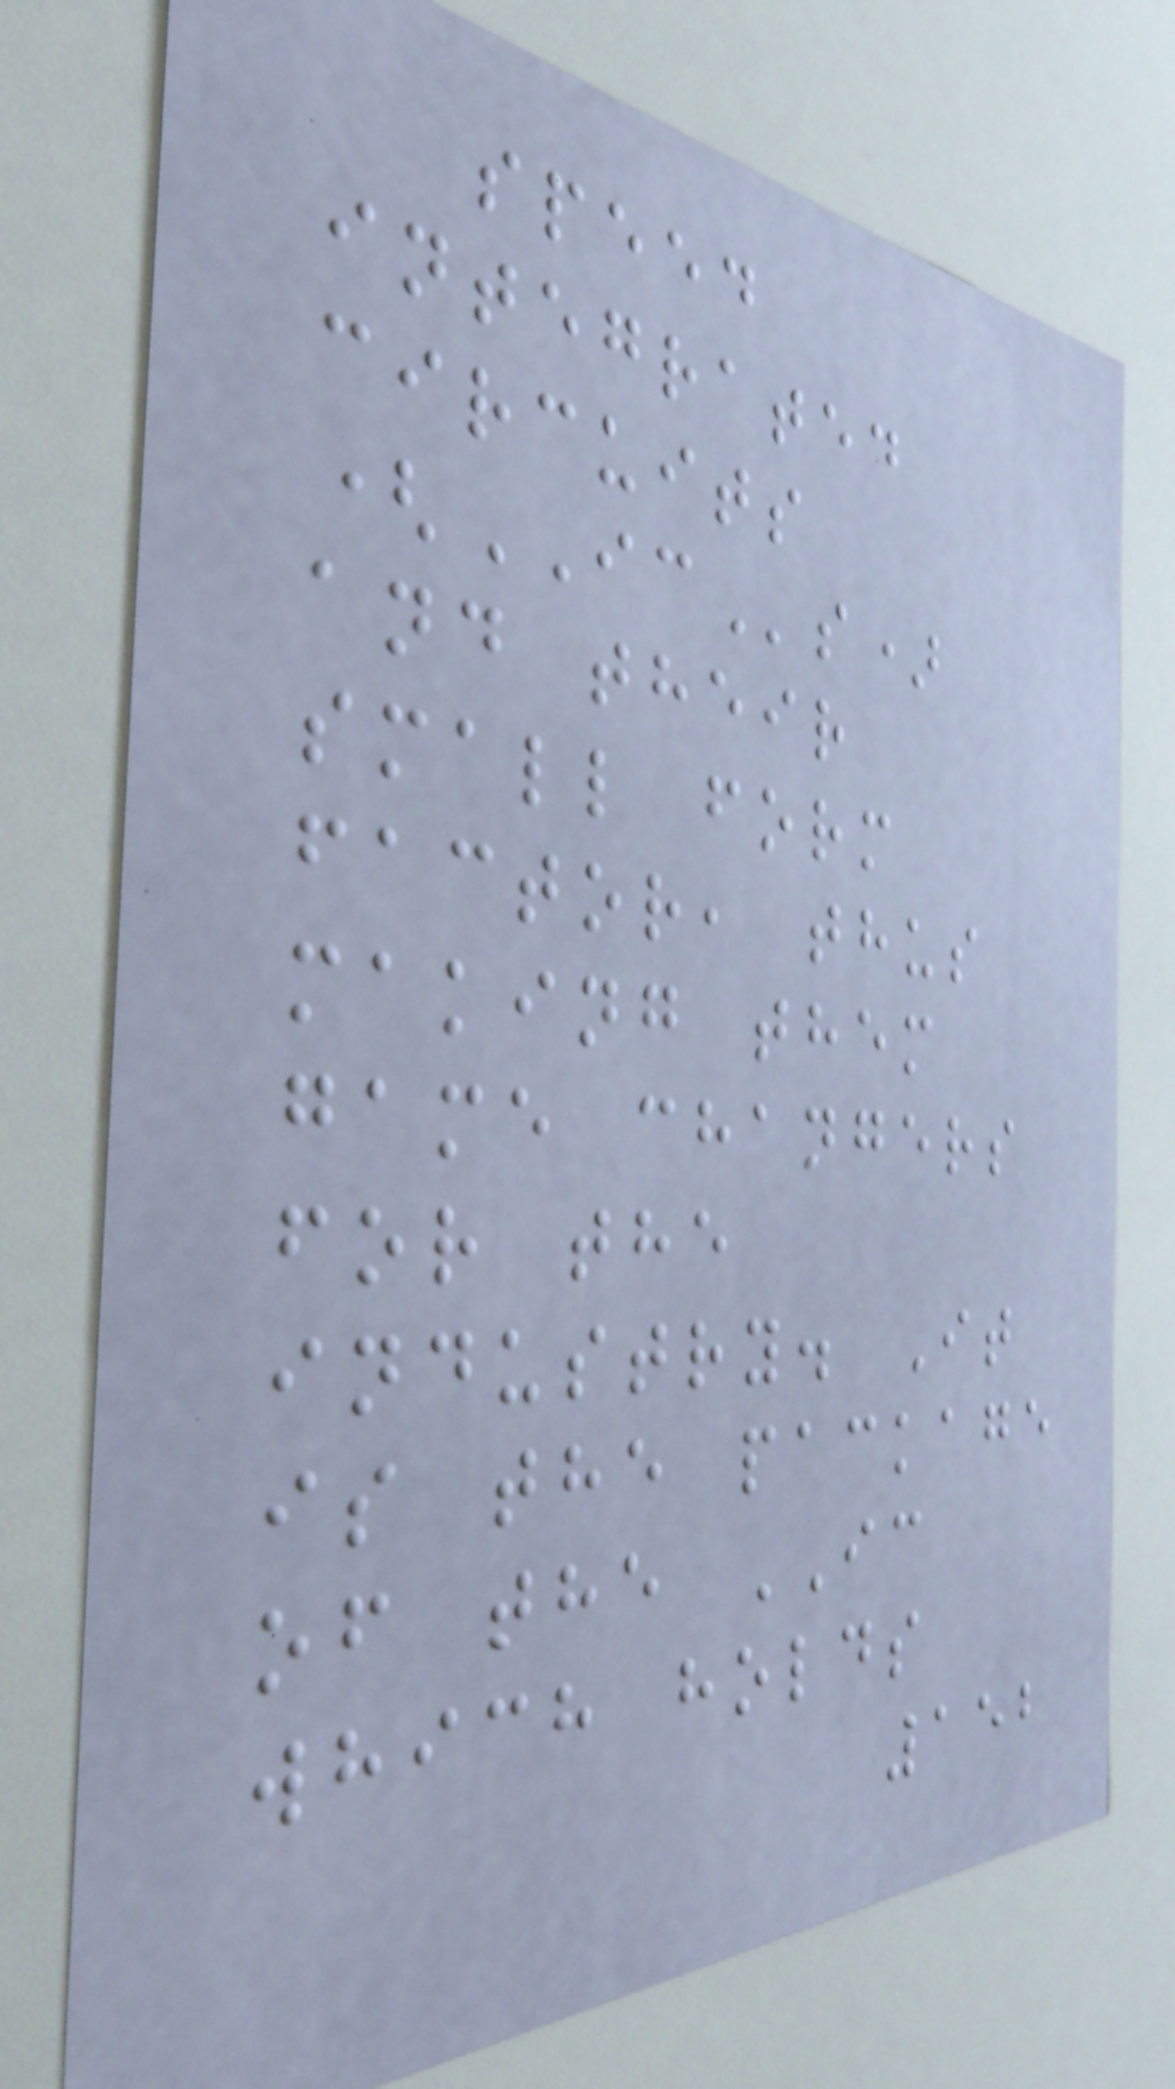speed
integrated
circuits
(ICs)
and their
small form
factor, thus
making them
game changers
for the
industry. It
is the package
of the IC
which holds
152
